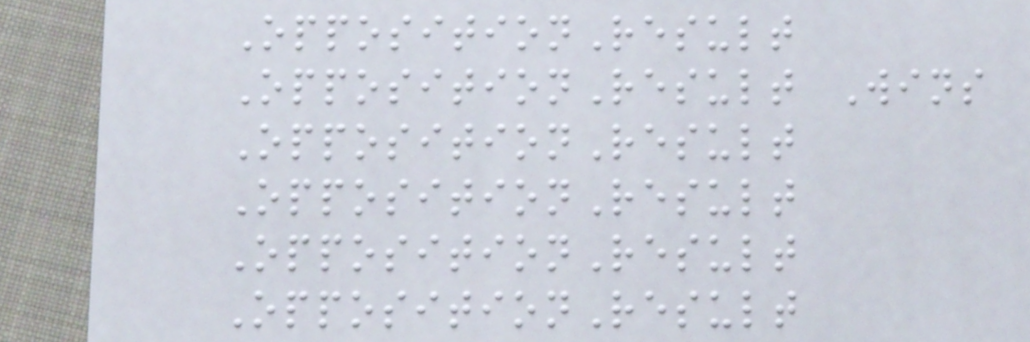OppositionResult
OppositionResult Wins
OppositionResult
OppositionResult
OppositionResult
OppositionResult
